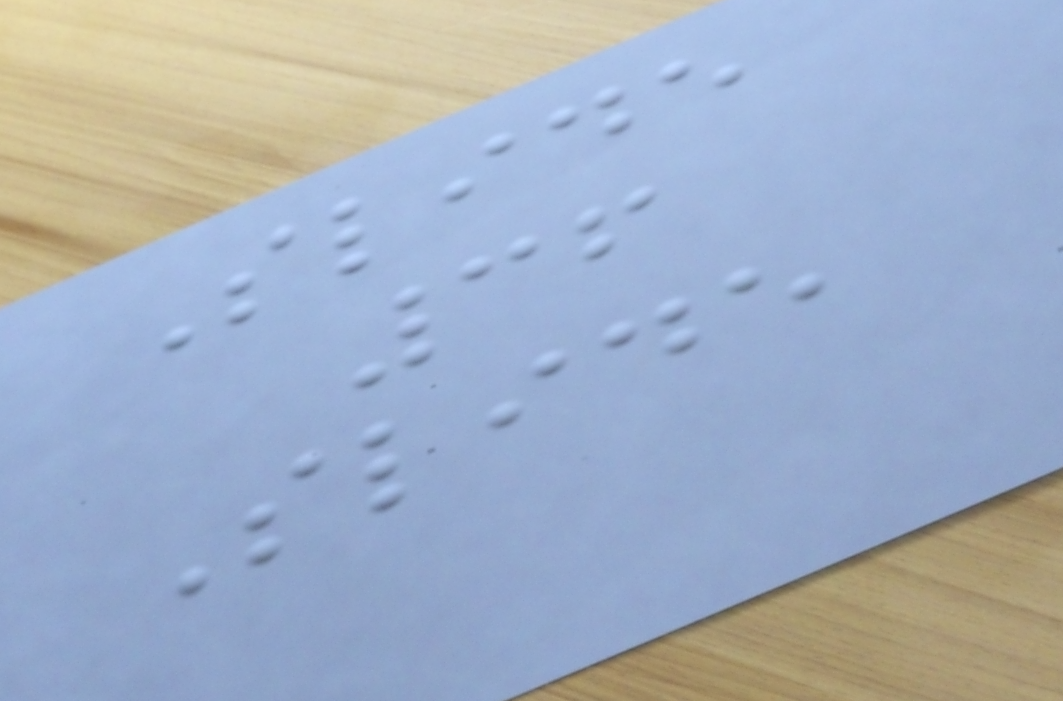Slide
36
Slide
